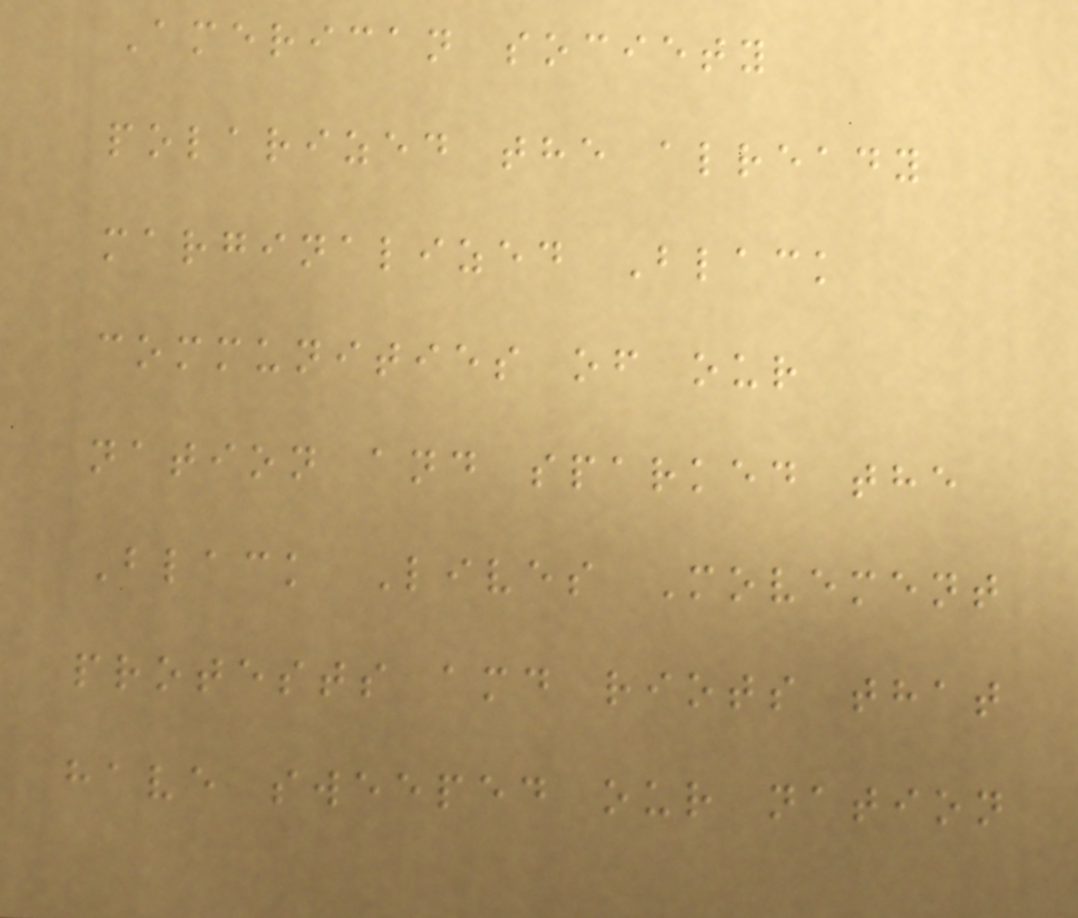American society
polarized the already
marginalized Black
communities of our
nation and sparked the
Black Lives Movement
protests amd riots that
have sweeped our nation
